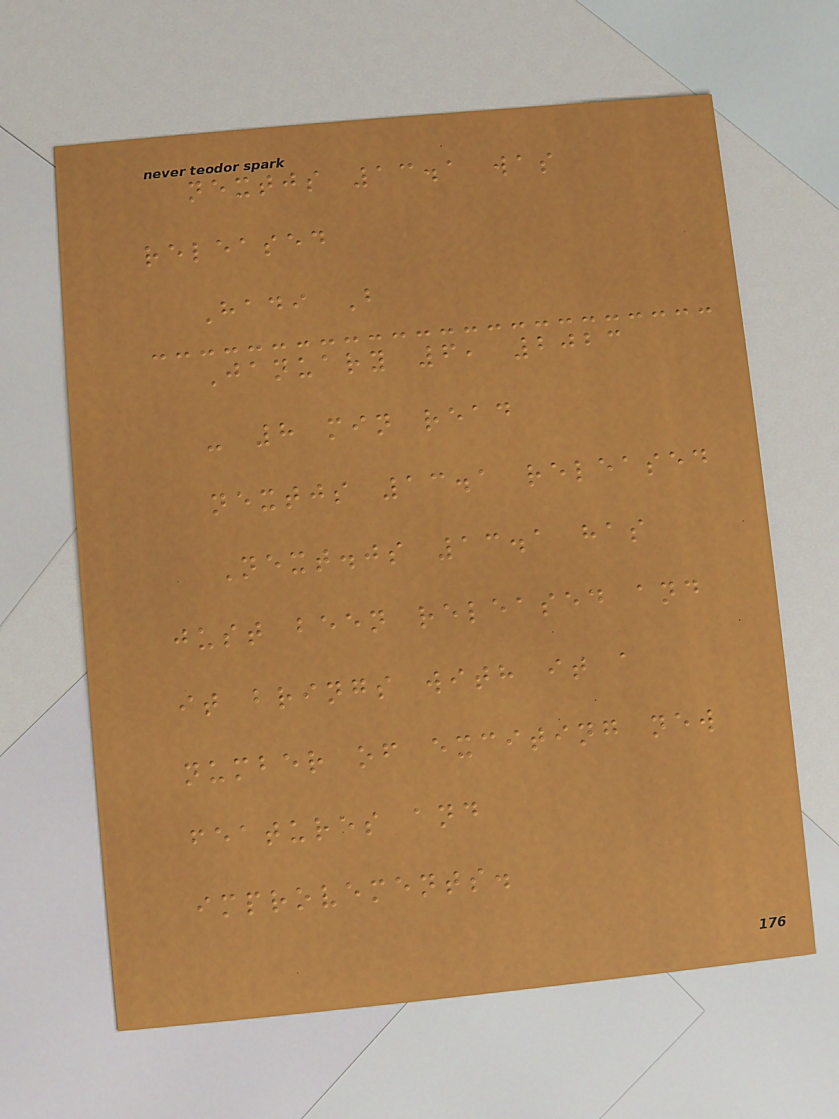nextjs 13.1 was
released
Hadi B
January 6, 2023
- 8 min read
nextjs 13.1 released
Next.js 13.1 has
just been released and
it brings with it a
number of exciting new
features and
improvements.
